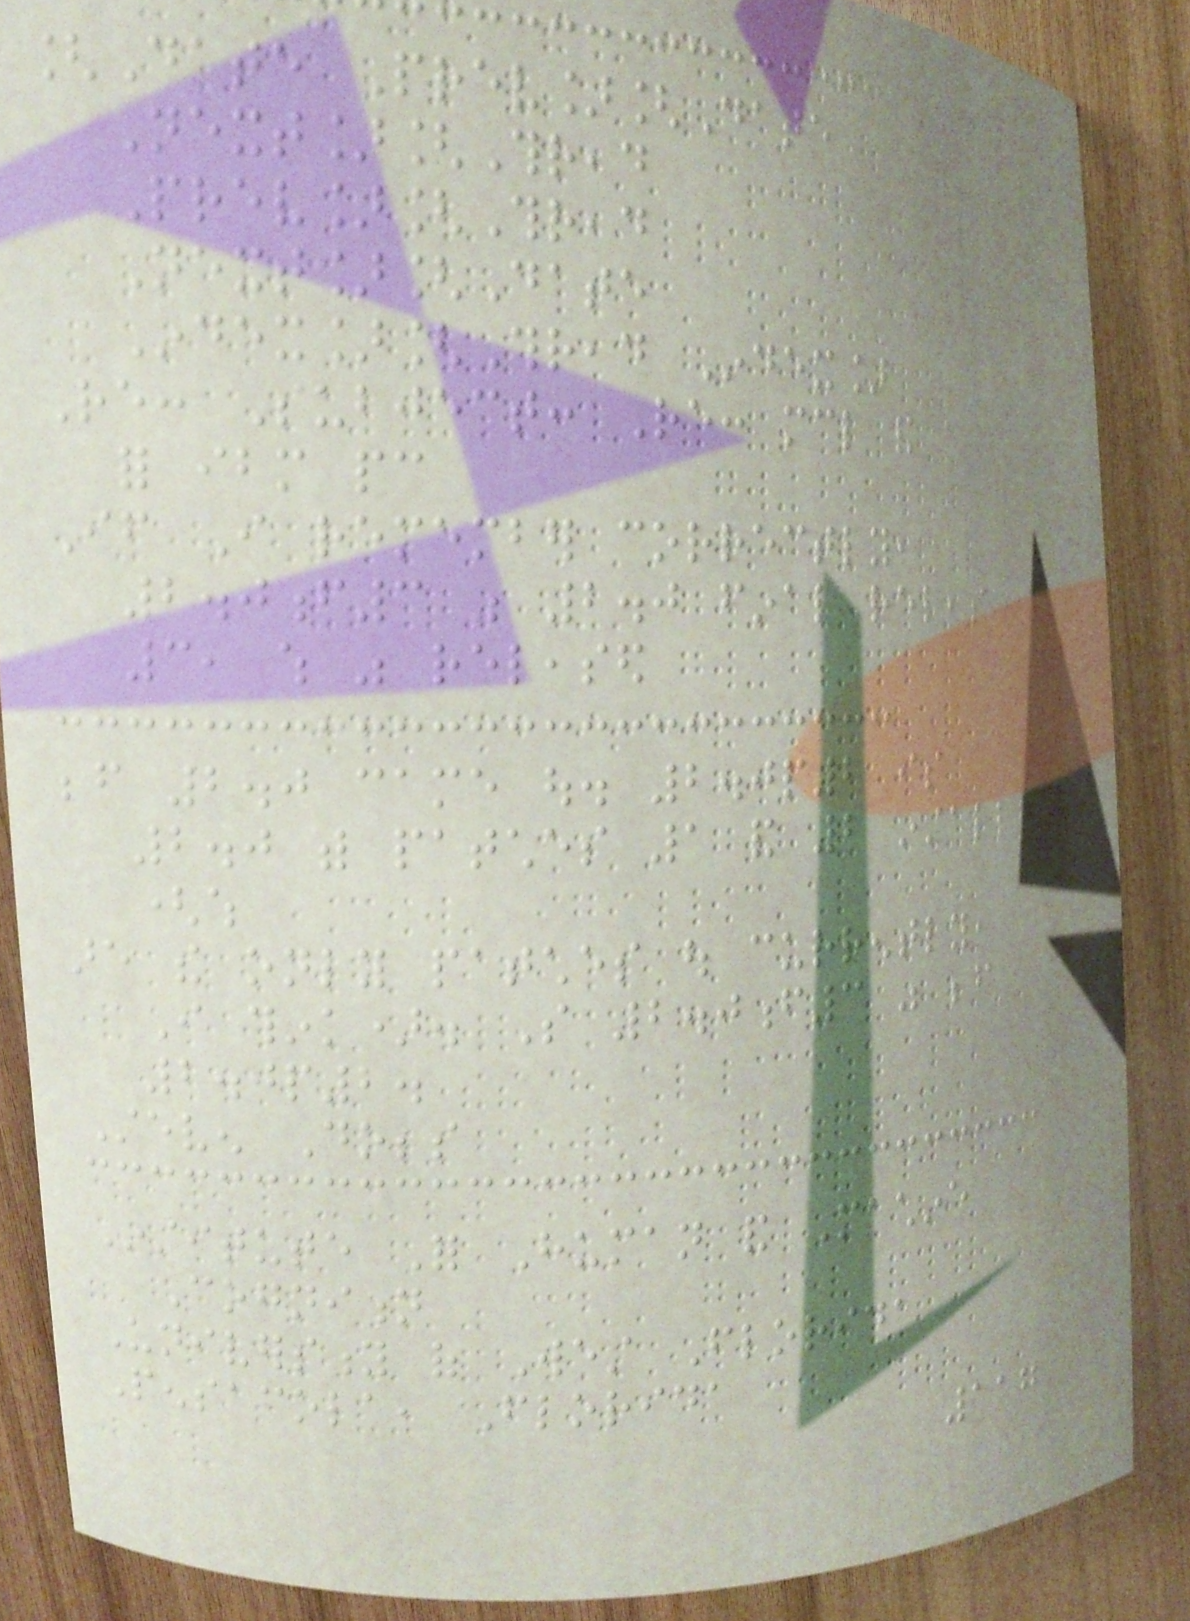[Date Prev][Date
Next][Thread
Prev][Thread
Next][Date
Index][Thread Index]
Re: Subject: Re: mcl and acl
for ibm pc
If I remember correctly,
2.0f3 was 2.0 final release
3, which was released
before 2.0 came out. 2.0p2 is
2.0 with patches 1 and 2 installed
(which
are the only patches out currently,
I think). So 2.0f3 was before
2.0p2.
Steven Dobbs
Institute For Human and Machine
Cognition
University of West Florida
Pensacola, Florida
117
